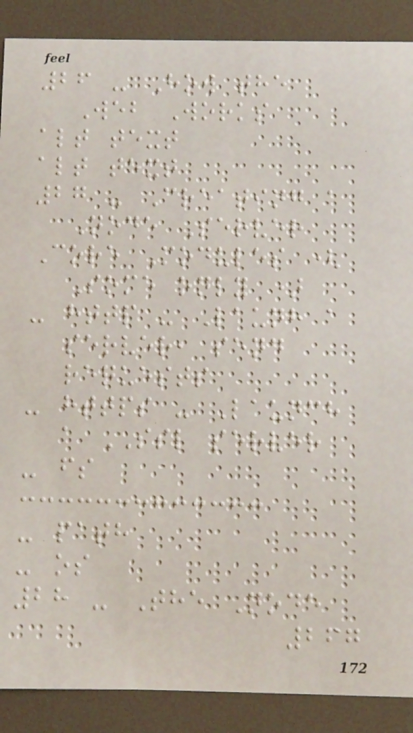26 - How the
Web Works
alt text
alt text
27 - Creating a
Node Server
Core Modules (
Some only )
- http - Launh a
server, send
requests
- https - Launch
a SSL server
- fs
- path
- os
28 - The Node
267
